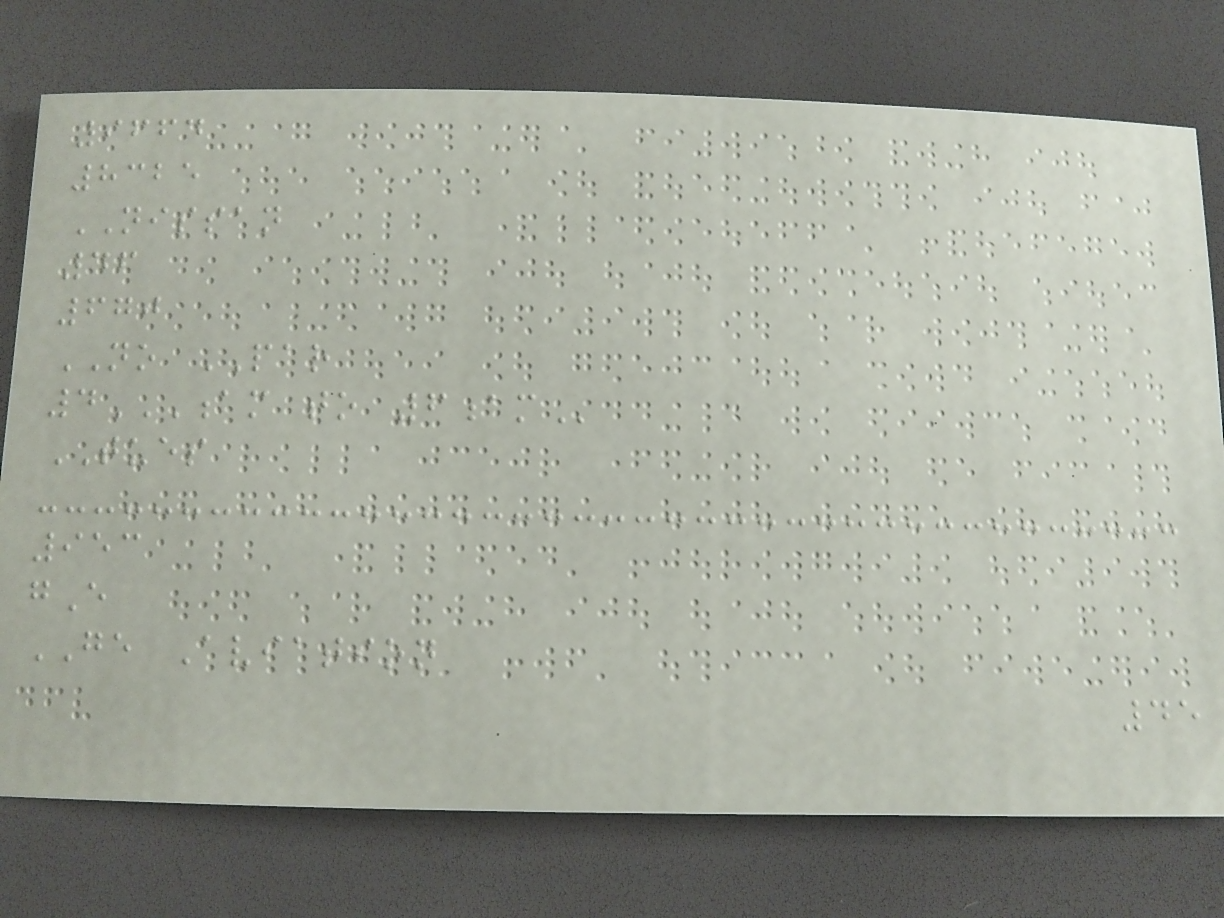9664
8325
NISSAN
46
670
NO PAR
4AM TO 6AM
TUES
953
gE
GE Aviation
45
